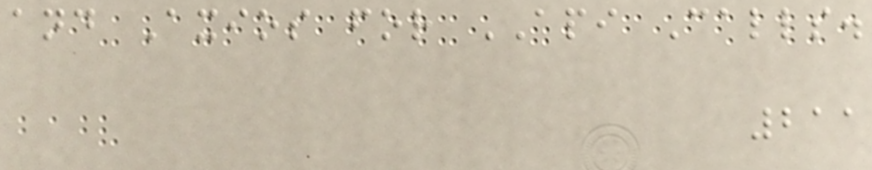and Axios for API Calls.
211
